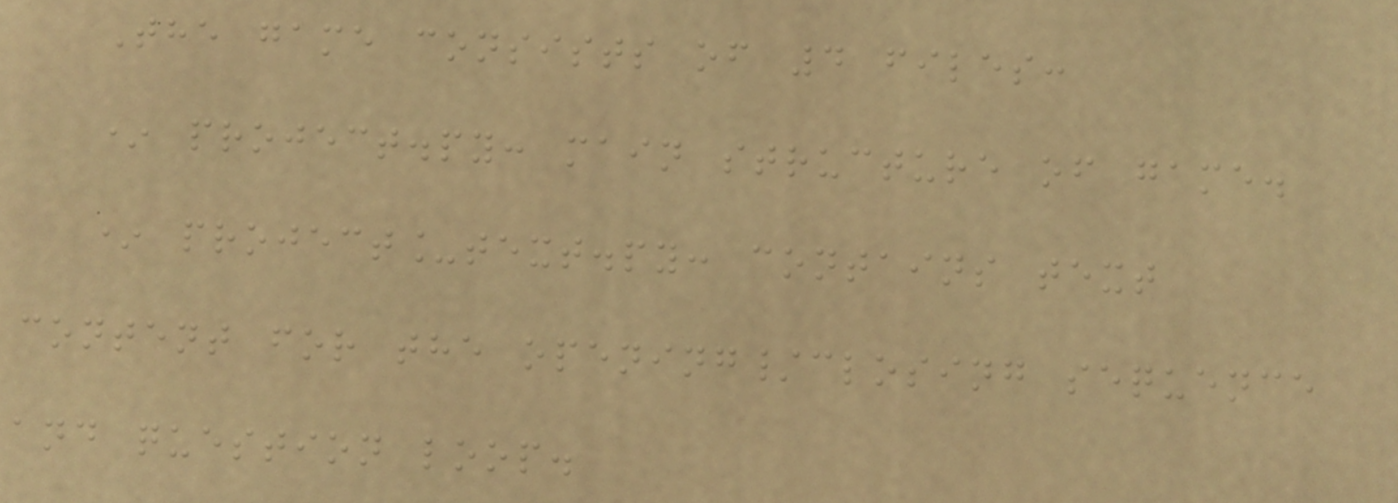The game consists of 4 files:
* project.py: main structure of game.
* project_text.py: contains text
content for the opening/closing sequence
and question loop.
